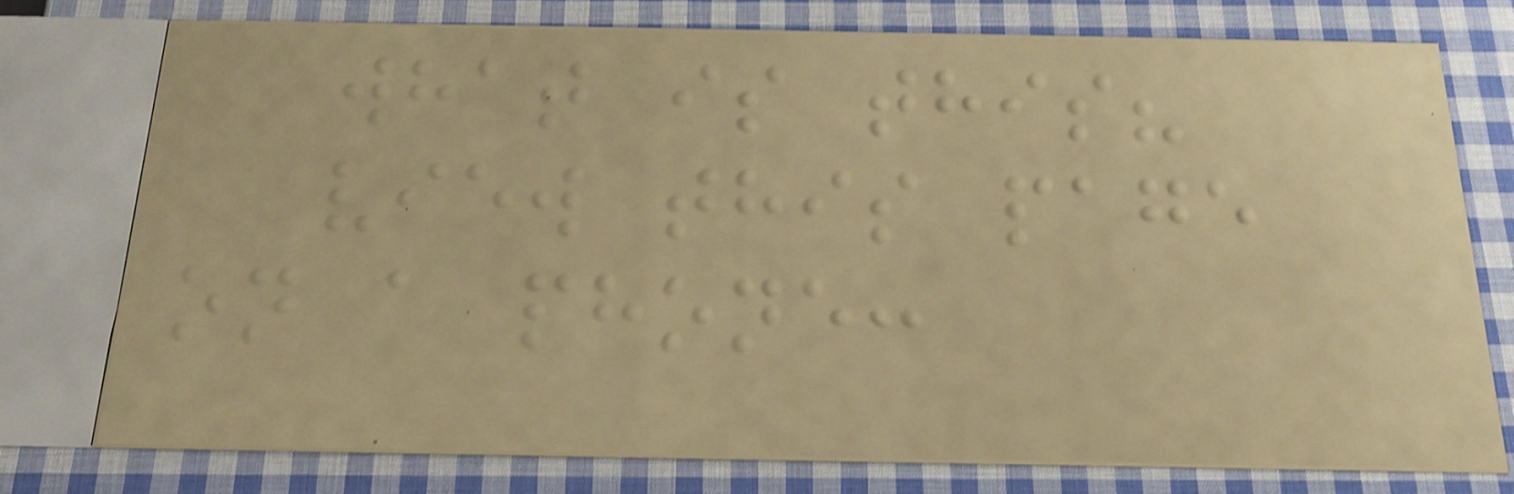what is this?
view this page
on a phone:
